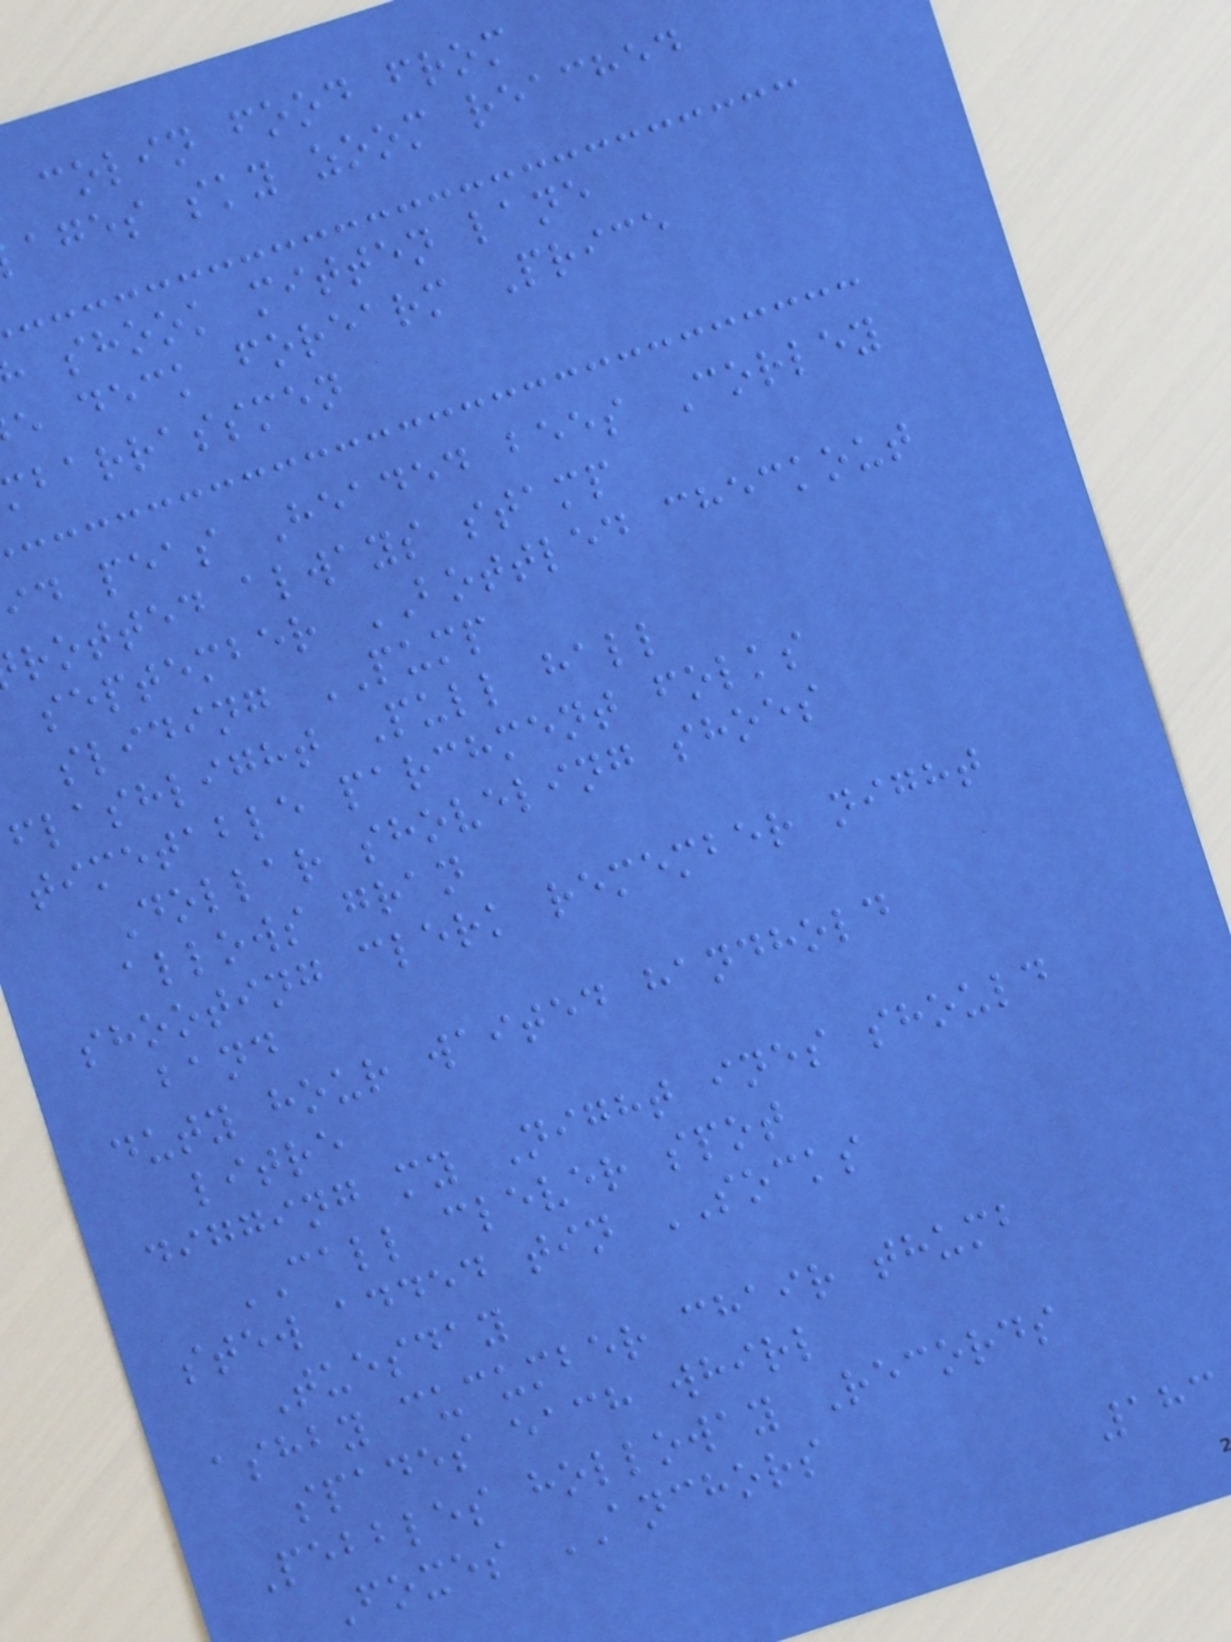colin food from
ages sky zoom reached
shook mitten lane
e deck forearm Price
barrassmen
id peas Headed bees Corley
rotted always stamp
september BOTTLED checkout
sliding PUMP
flashlight Pull hall
timetable parchment folks
Dollar shoveling shoes
allows gran
shooting clerk remember night
band
duty hour waited handhold
litre
digging my Night ines should
CALL clever spot
stew added tin SOCKS
Tuesday
ashby cucumber chair thumb
spades each whirl
Pebbles holloway Records
Foxes ANCHORS
183
